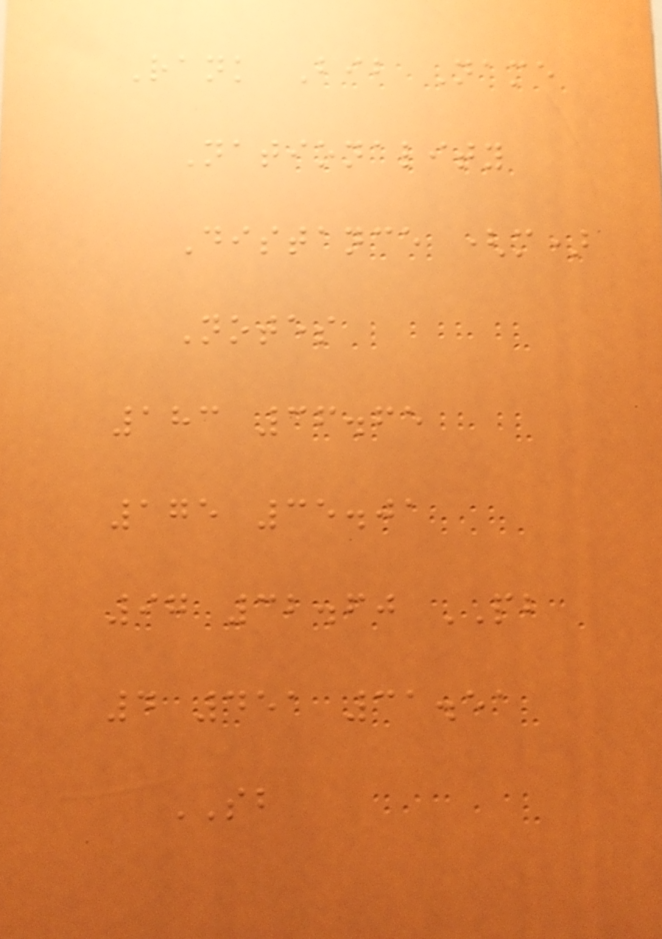Rank Bib Name
Nationality
Distance (m)
Notes
183 36.65
175 35.01
97 32.60 PB
4 451 31.51
SB
